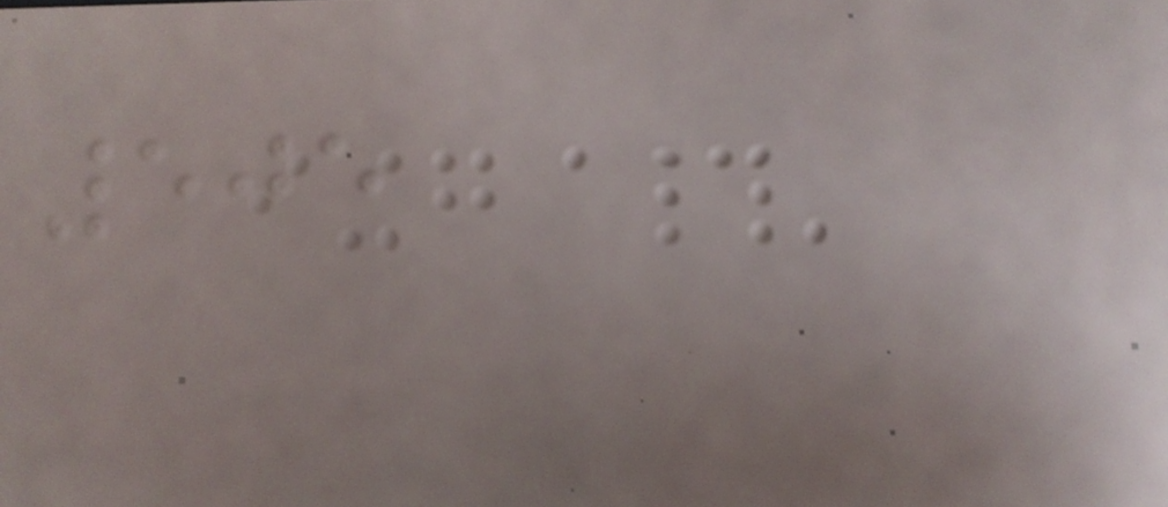505
